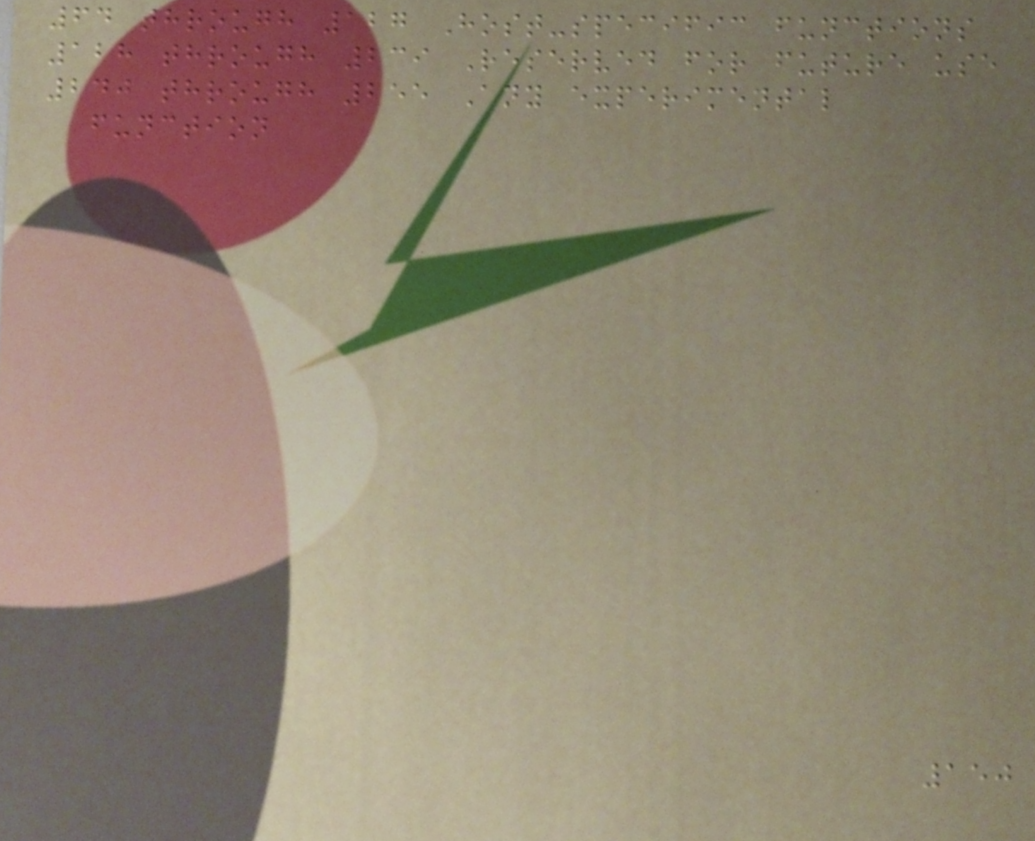64 through 127 Host-specific functions
128 through 239 Reserved for future use
240 through 255 Any experimental
function
150
